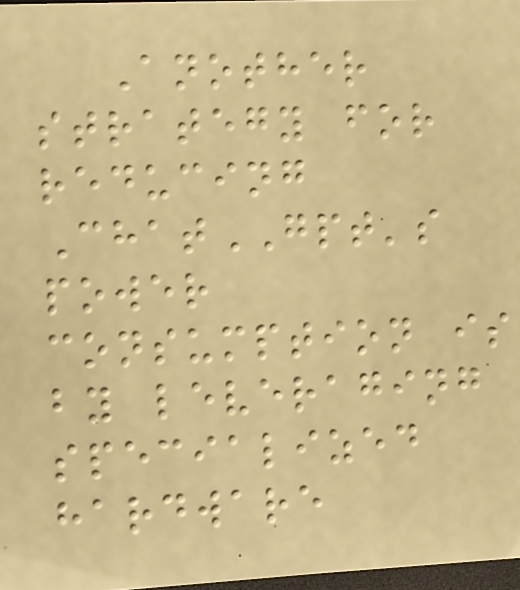Another
strategy for
reducing
ChatGPT's
power
consumption is
by leveraging
specialized
hardware
